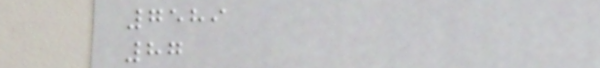7589
87
